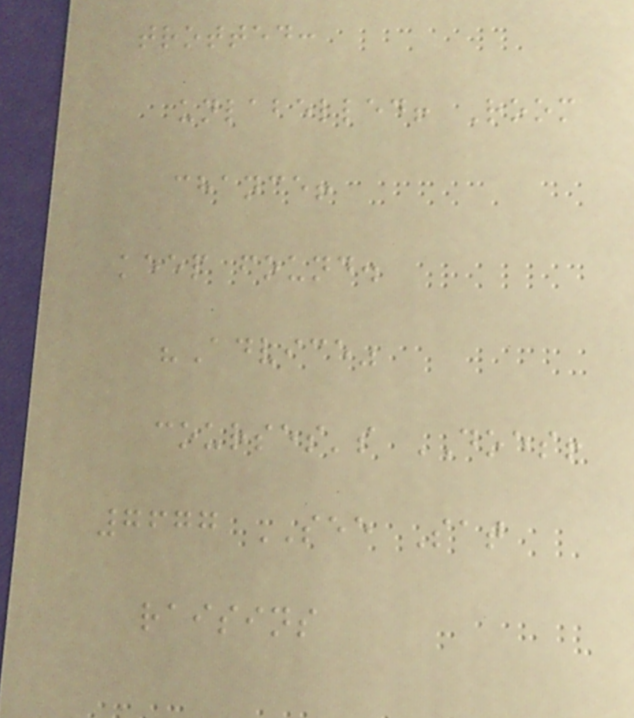trotted:
unlabelled! Room
chance!
keep found.
"Advice"
courses's DOES!
7677 SEE Sat
raisins
